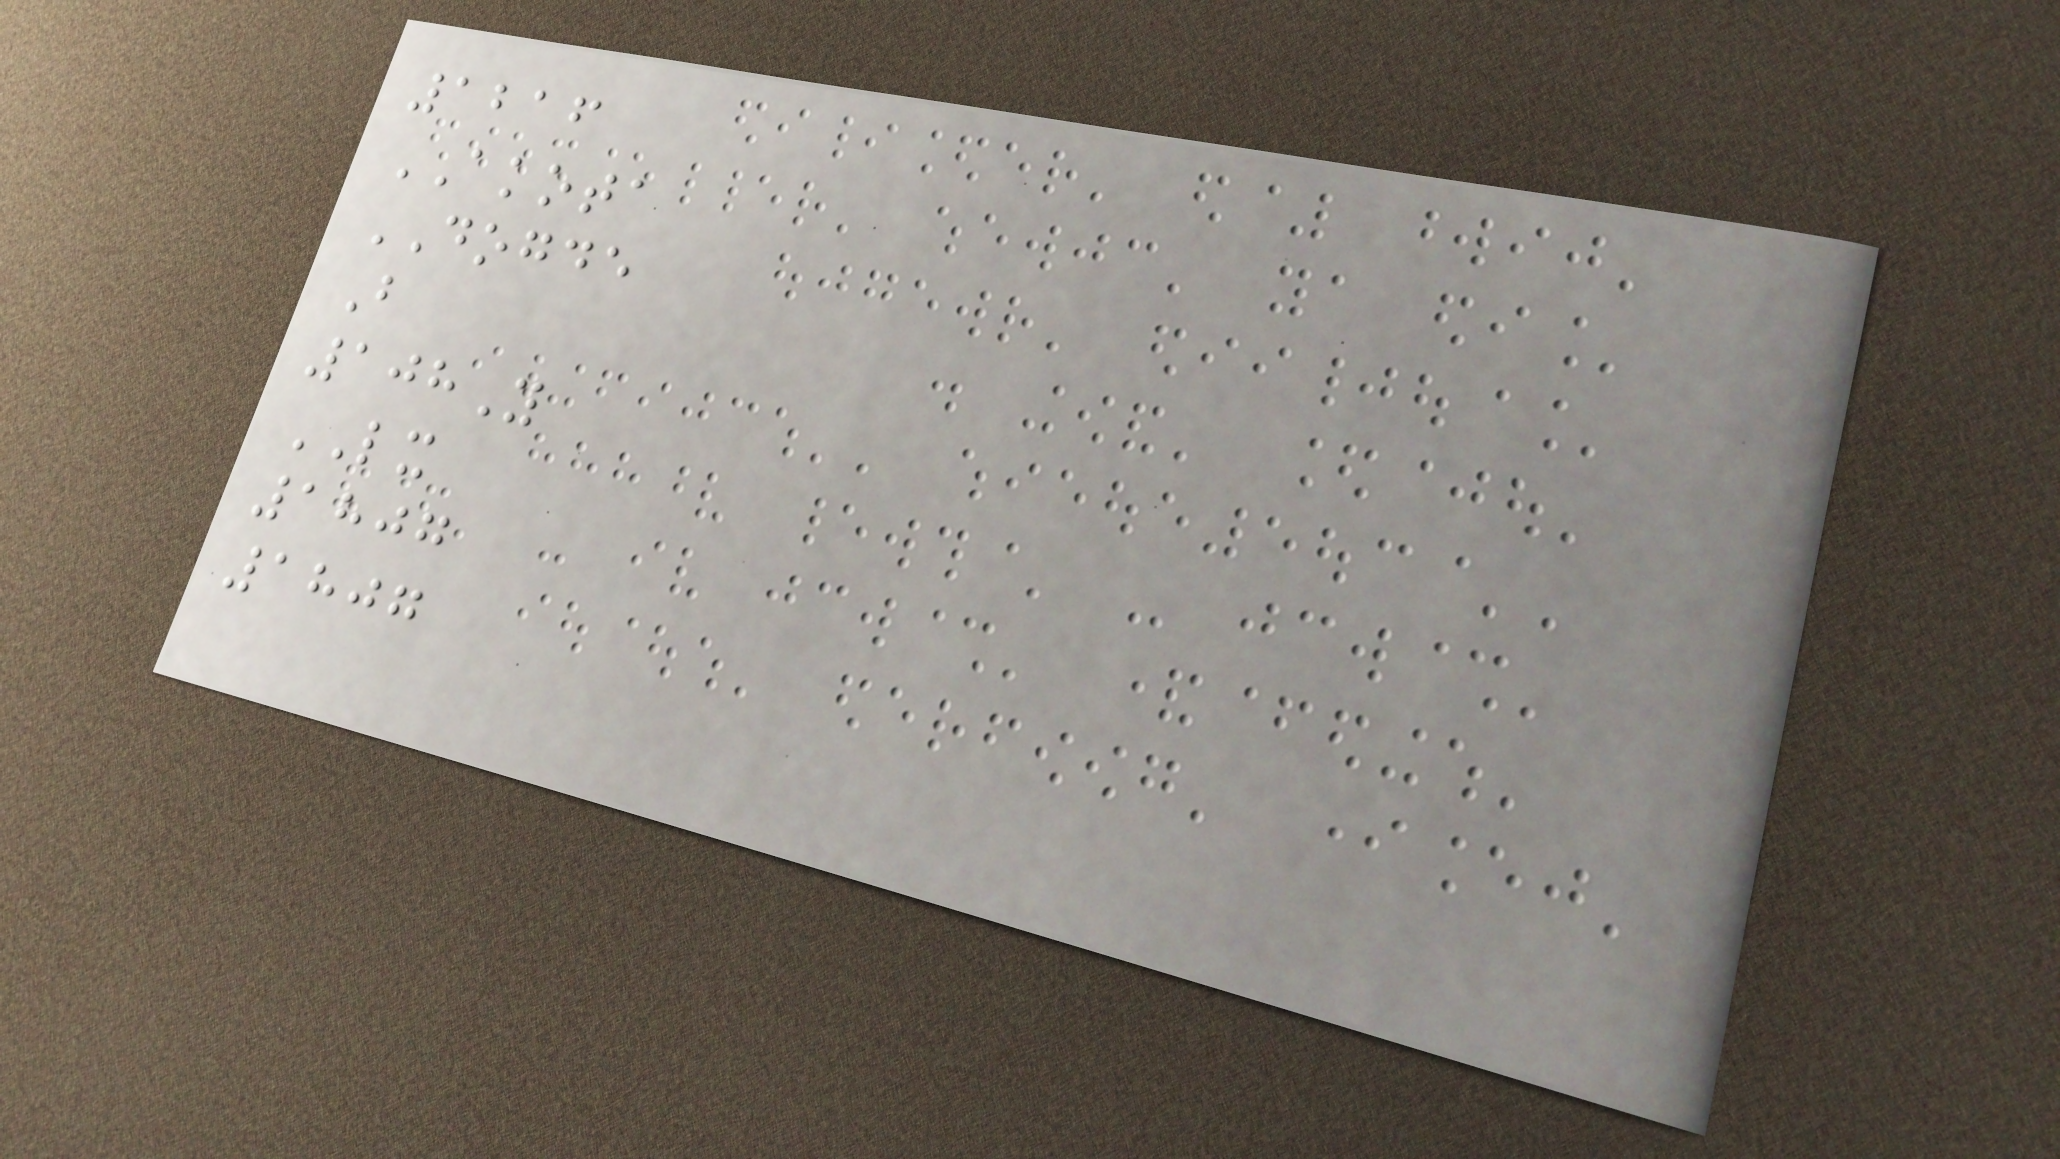1216
AKOTA
DOGDE
B
108Y
LX
1807
1807
